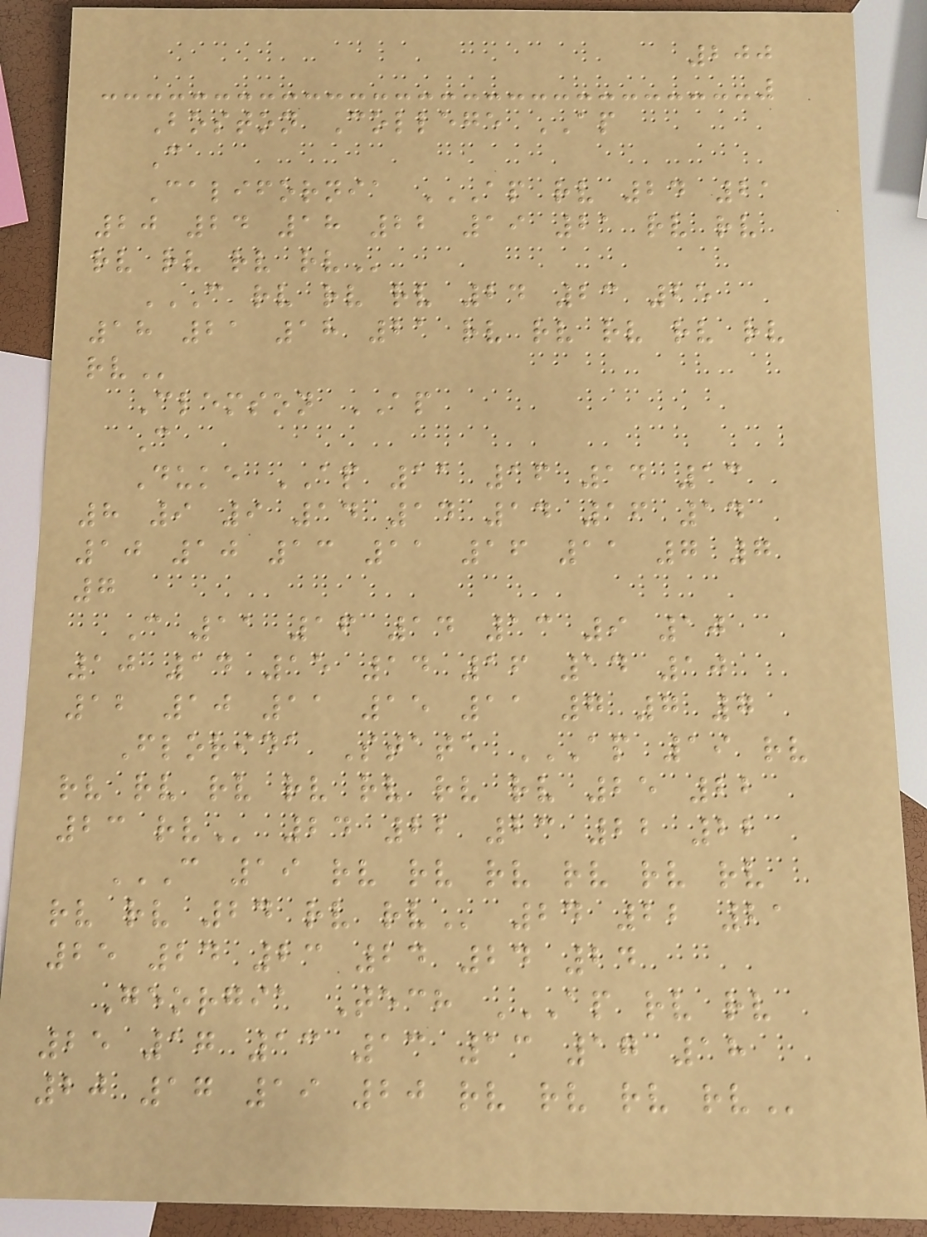200
Boston College AP
C
California AP RV 24 21
20 24 18 22 19 21 RV RV
RV RV RV RV
C RV RV RV 24 23 25
18 21 18 21 RV RV RV RV RV
RV
Clemson AP
C
Duke AP 11 16 14 13
8 9 9 14 14 14 16 14
10 10 13 11 16 11 7 7
7
C 11 16 14 13 9 10
10 14 15 14 16 14 10
12 10 11 15 11 7 7 7
Florida State AP 19 RV
RV RV RV RV RV RV RV 25 22
23 RV 24 22 23 22 22
C 19 RV RV RV RV RV RV
RV RV 24 RV RV 24 22 21
25 24 23 24 24 24
Georgia Tech AP RV RV
25 17 13 13 13 17 18
20 17 19 20 RV RV RV RV
